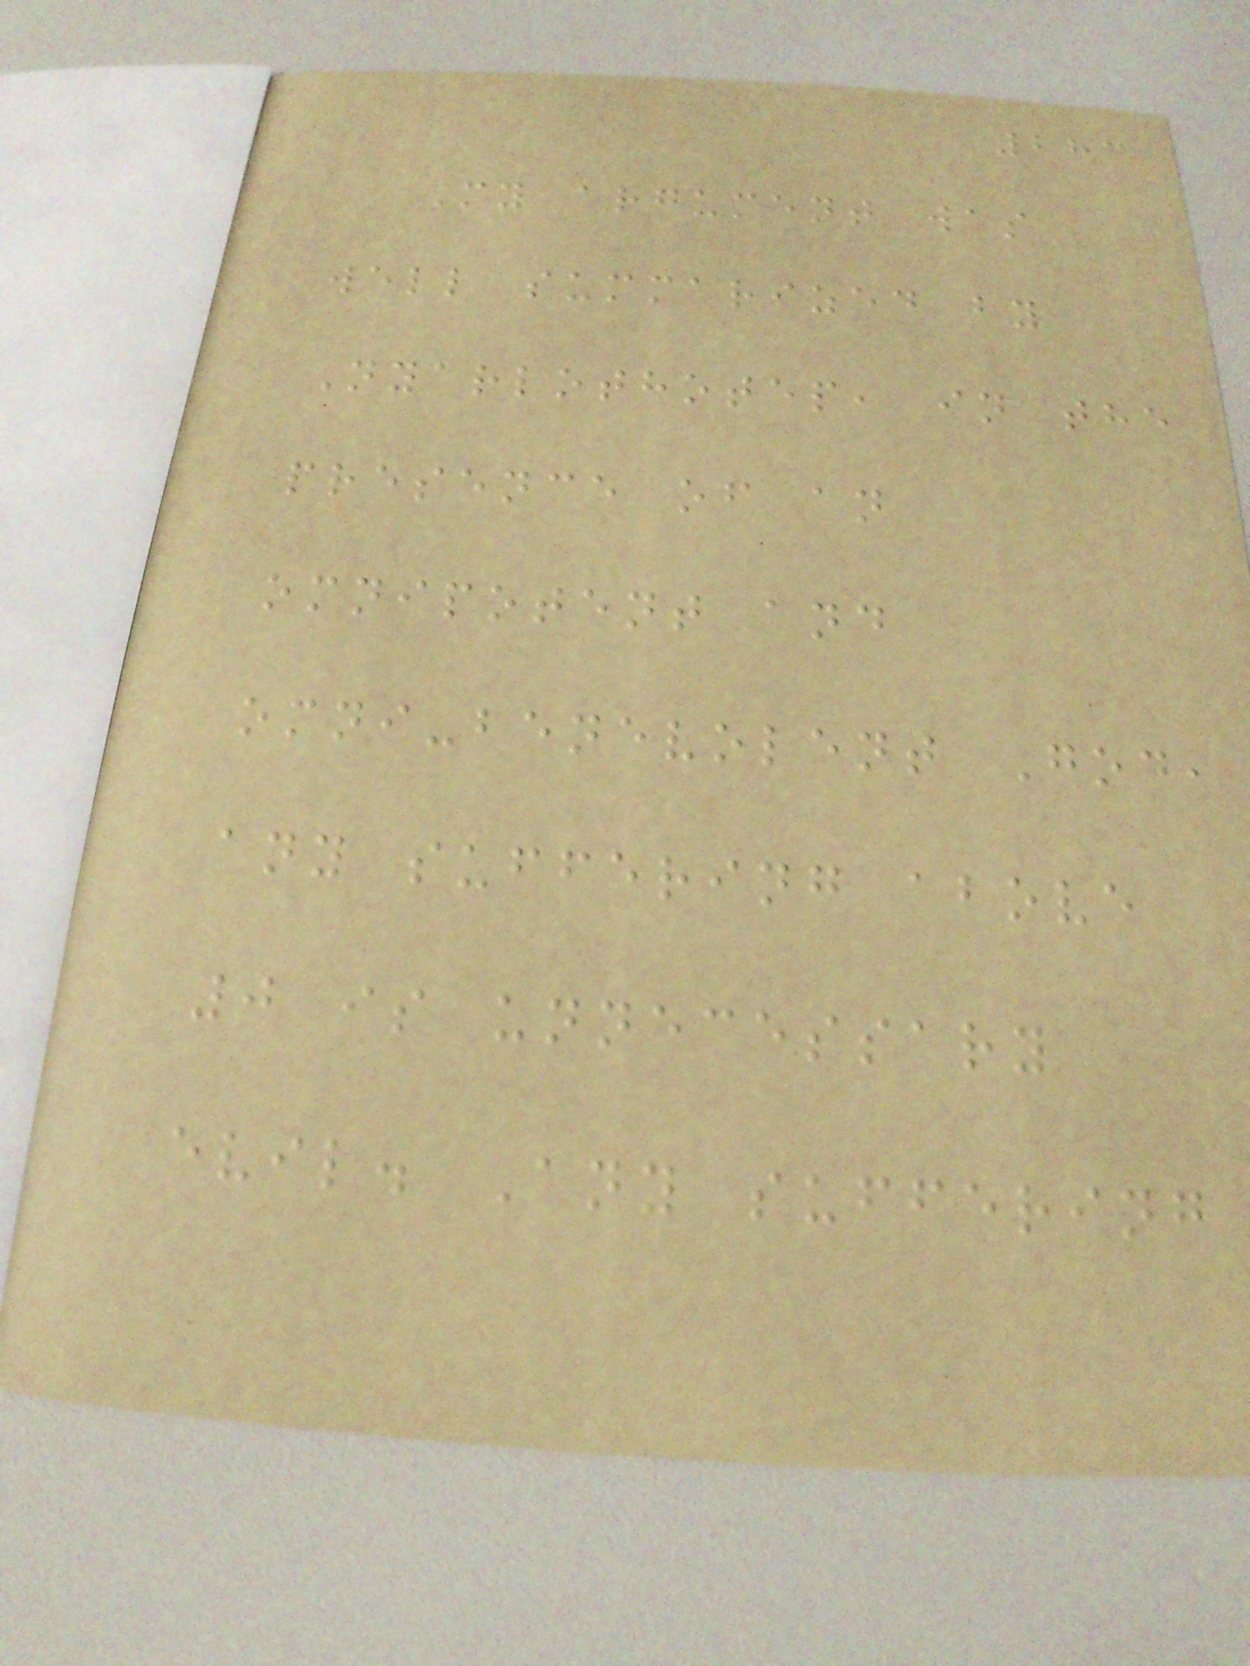283
My argument was
well summarized by
Nyarlothotep, in the
presence of an
omnipotent and
omni-benevolent God,
any suffering above
0 is unnecessary
evil. Any suffering
